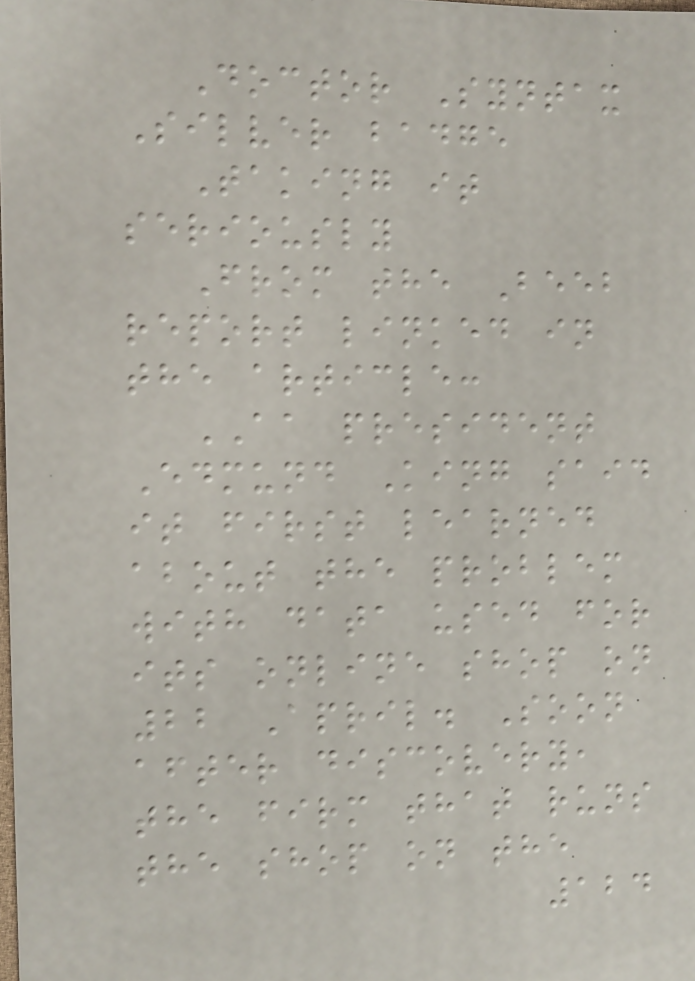Doctor Syntax
Silver badge
Taking it
seriously
From the Beeb
report linked in
the article:
AA president
Edmund King said
it first learned
about the problem
with data used for
its online shop on
22 April. Soon
after discovery,
the firm that runs
the shop on the
124
